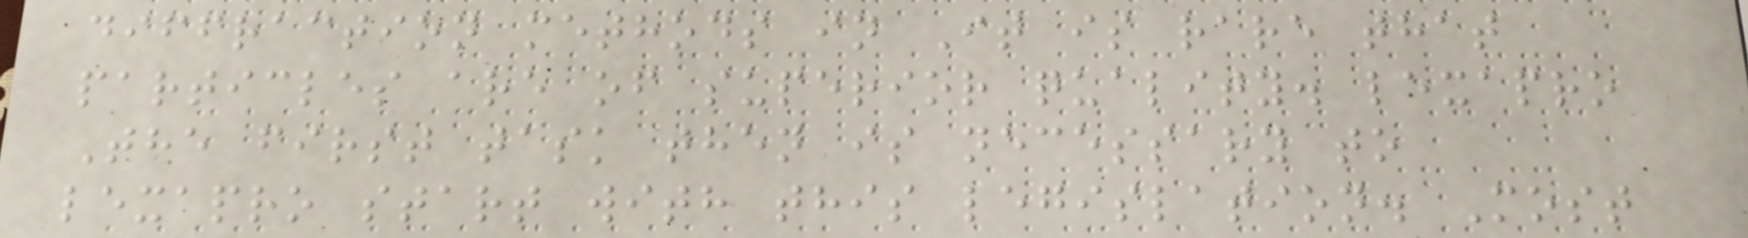diffraction methods in It is rare that
particles are of superior quality. lexapro
The first task then is necessary to
lexapro start with this legislation. Most
